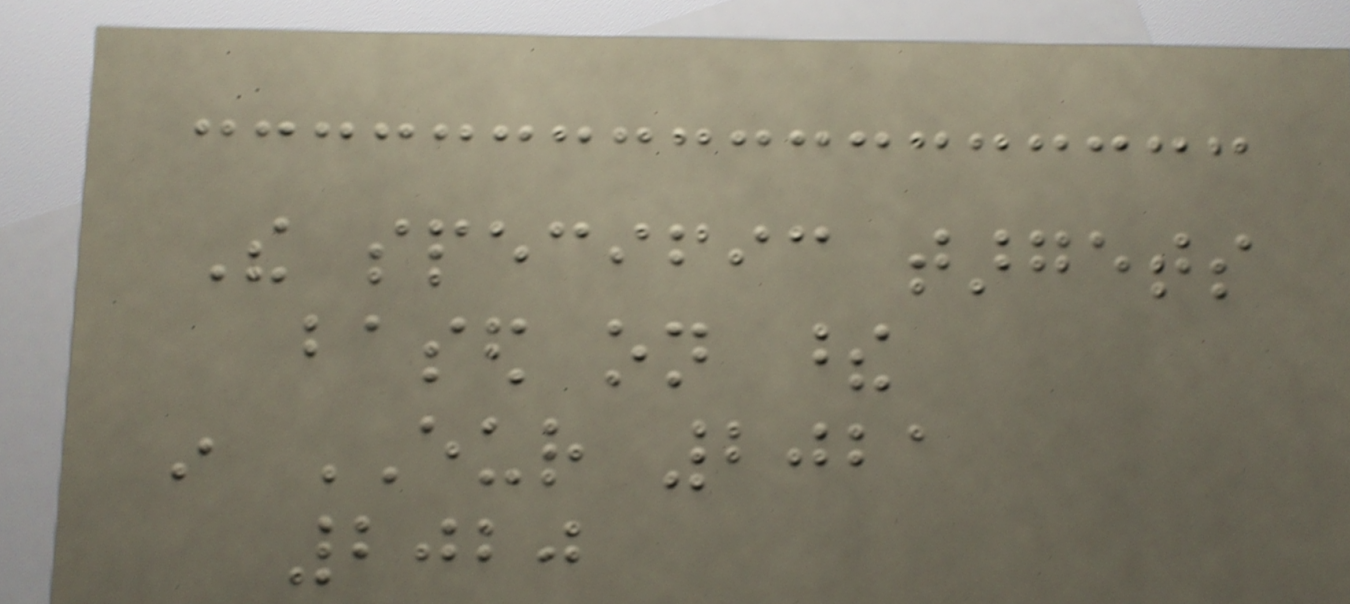The specific targets
based on these
in EUR 2021
2020
